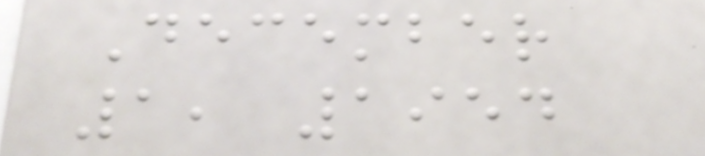December
1, 1954
